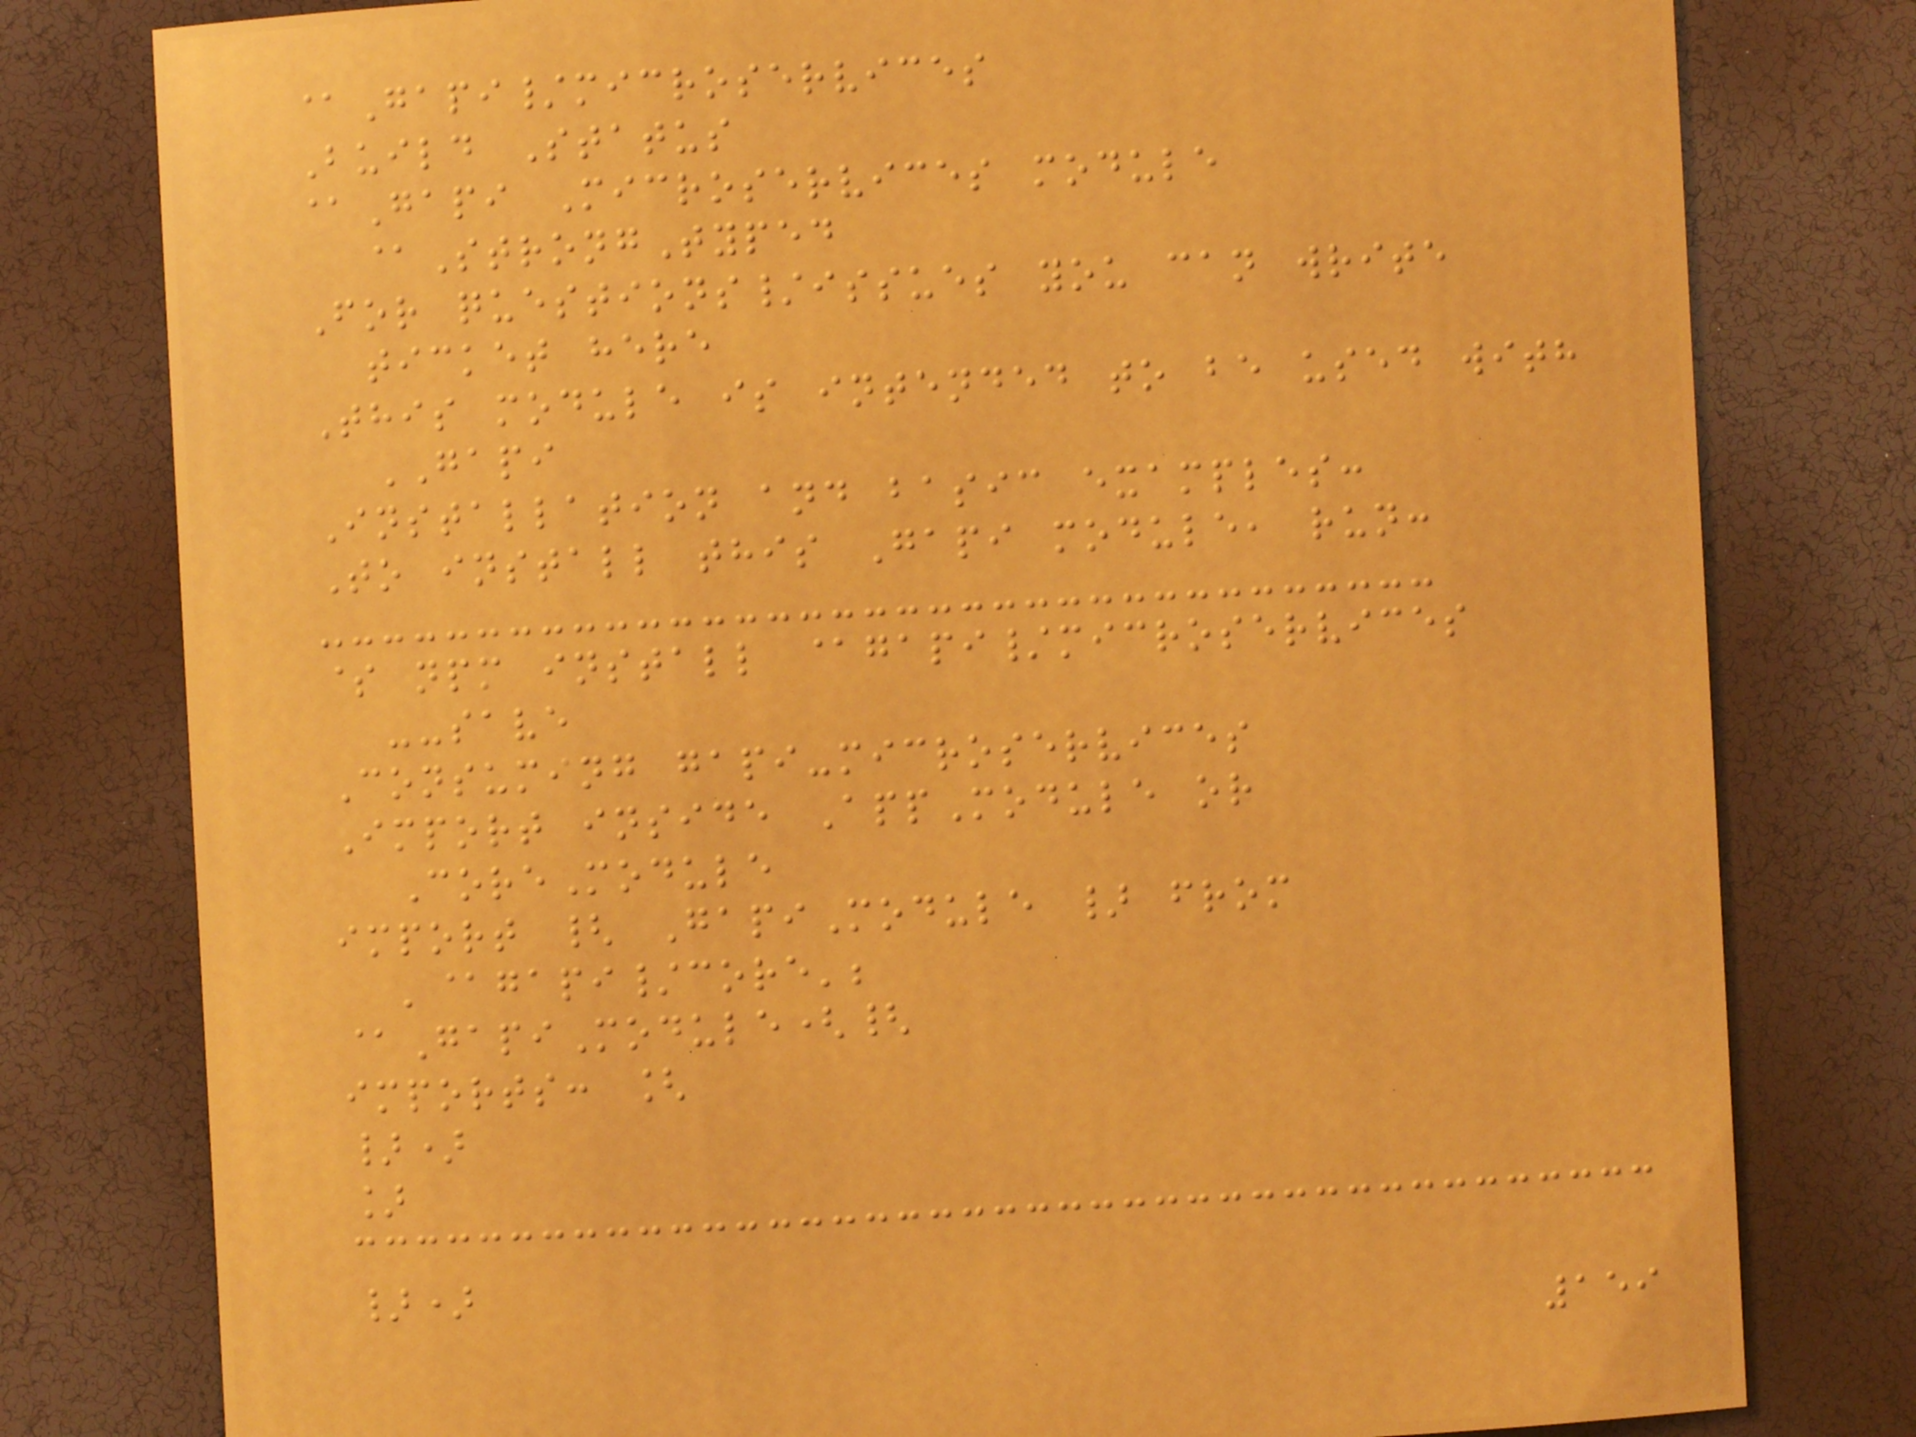@Gapi/microservices
Build Status
@Gapi Microservices module
@StrongTyped
For questions/issues you can write
ticket here
This module is intended to be used with
GAPI
Installation and basic examples:
To install this Gapi module, run:
$ npm install @gapi/microservices
--save
Consuming gapi-microservices
Import inside AppModule or
CoreModule
import { GapiModule } from
'@gapi/core';
@GapiModule({
imports: [
})
]
})
159
